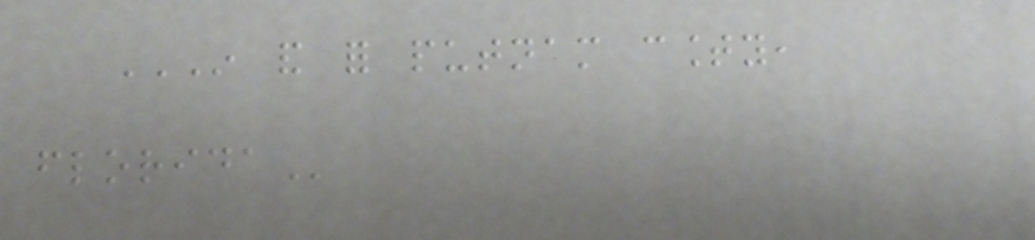IN AND FOR PUTNAM COUNTY,
FLORIDA
